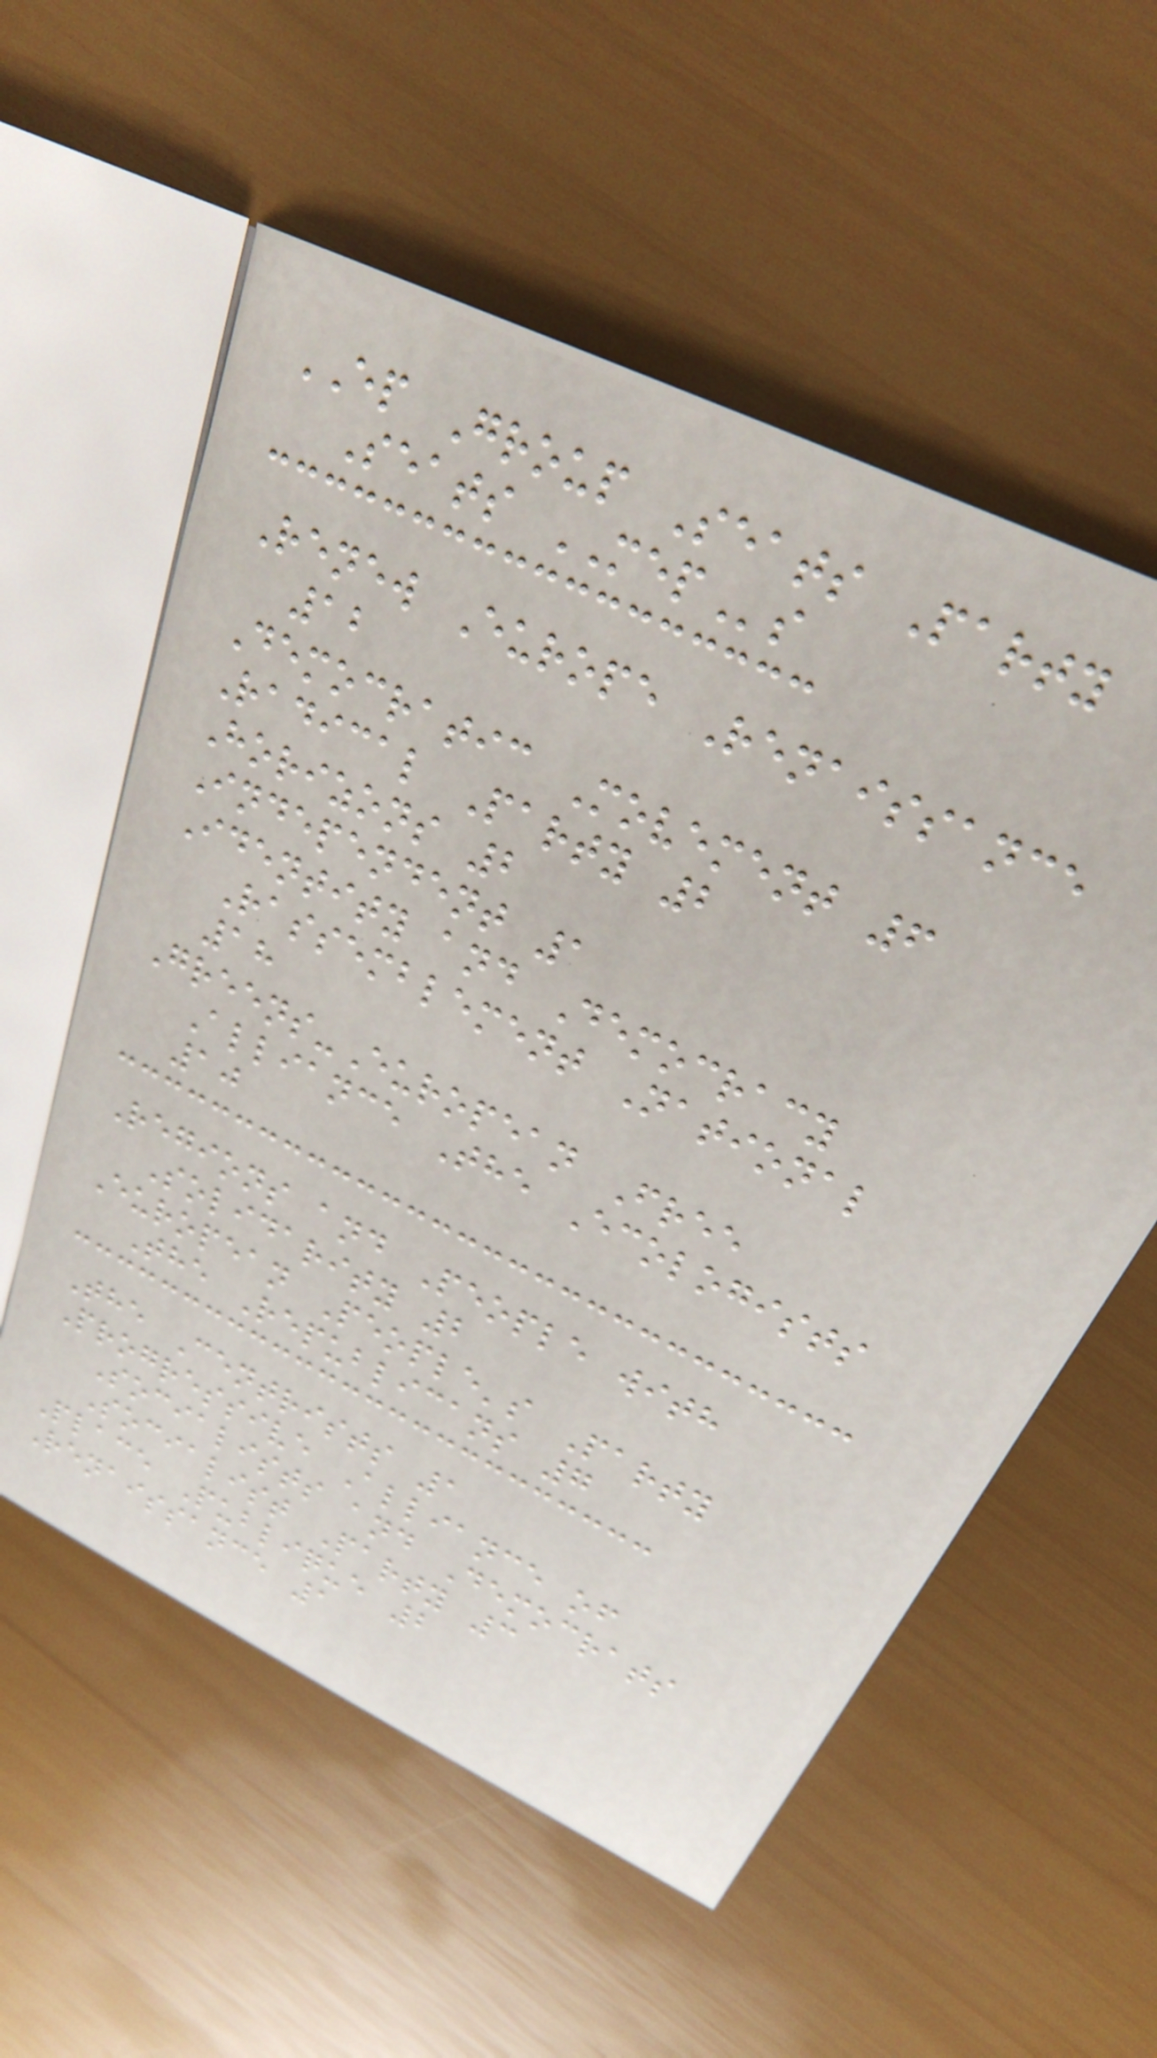EP Group Seats Party
Seats MEPs
Renew Europe Renaissance
12
Democratic Movement 6
Radical Party 2
Horizons 2
Independent 1
Identity and Democracy
Rassemblement National
18
Greens-European Free
Alliance The Ecologists
10
Regions and People with
Solidarity 2
European People's Party
The Republicans 7
The Centrists 1
Progressive Alliance of
Socialists and Democrats
Socialist Party 3
Place Publique 2
Renaissance 1
